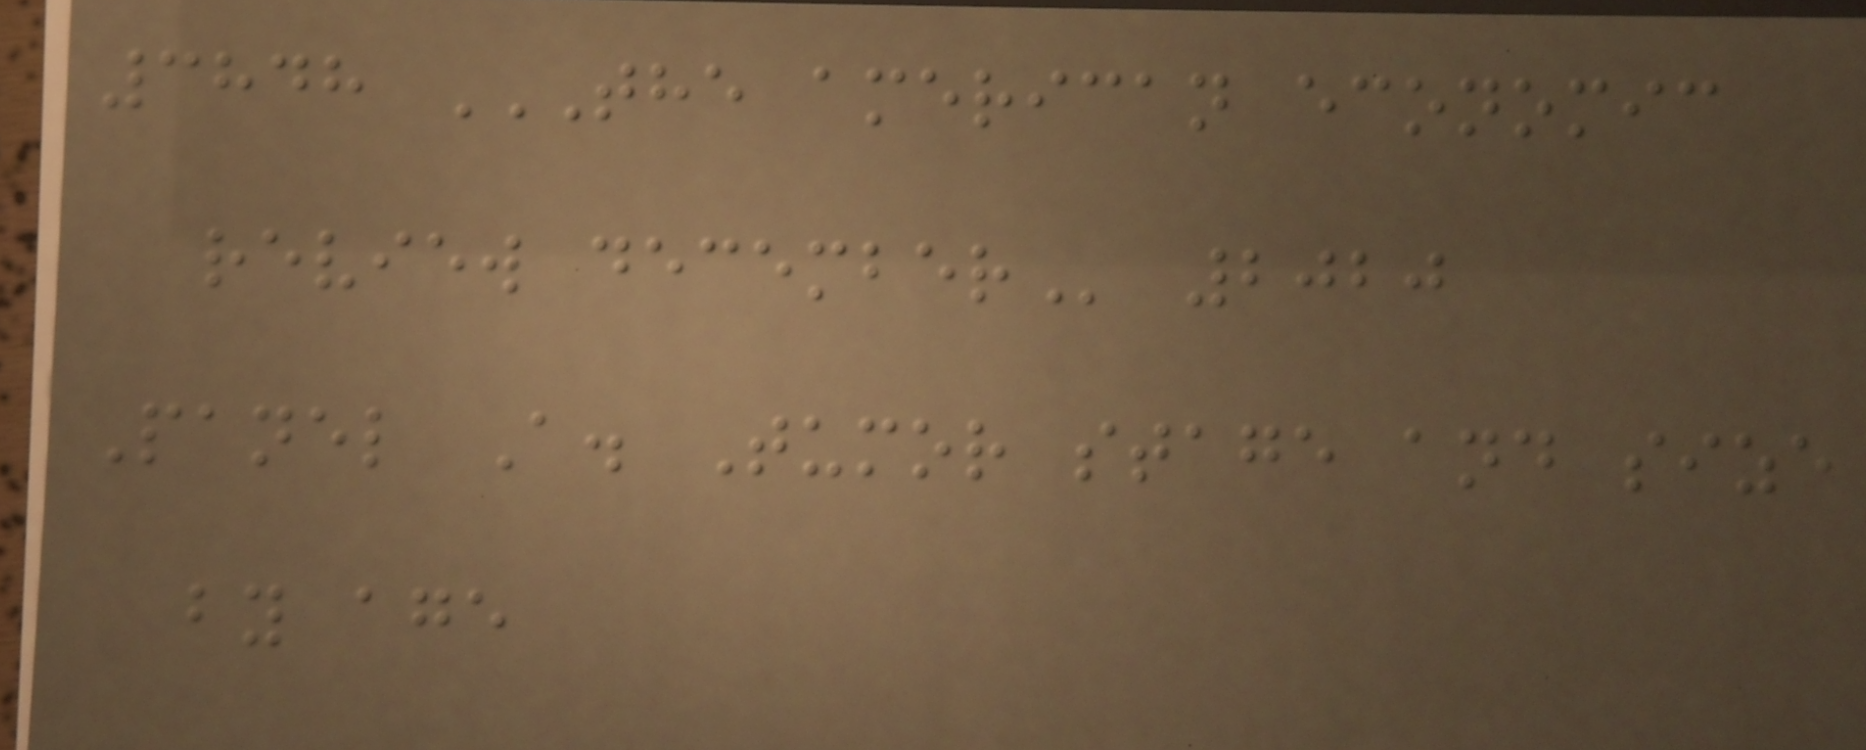3848 THE AMERICAN ECONOMIC
REVIEW DECEMBER 2020
Panel A. Tumor stage and size
by age
